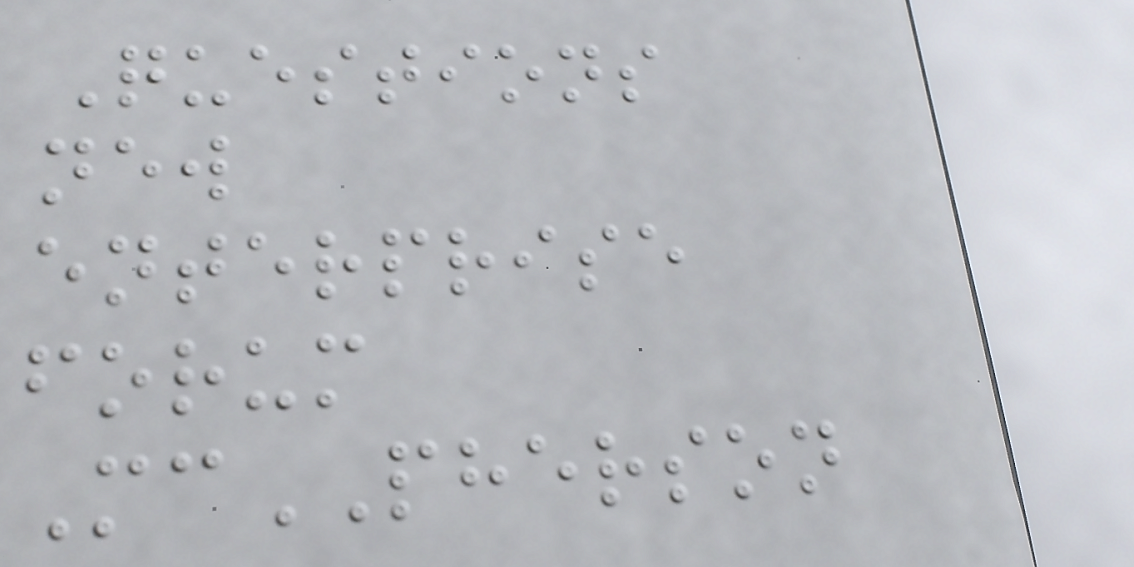Questions
new
enterprise
forum
McPHERSON
